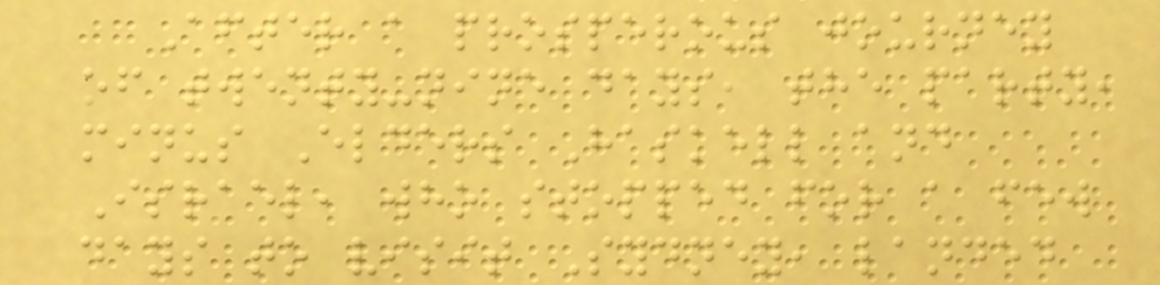After a prosperous journey
of twenty-nine days, the party,
minus Elders Haskell and
Israel, who stopped for a few
days to visit Sydney, landed
